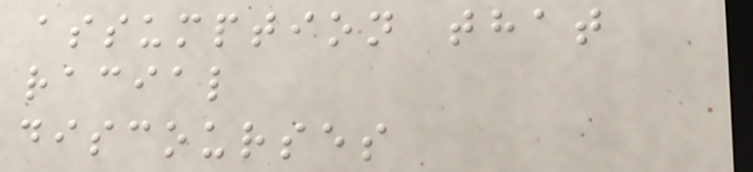assumption that
racial
discourses
